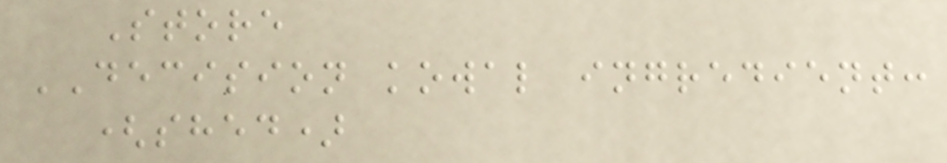Store
DECISION kowal ingredient:
(shed)
